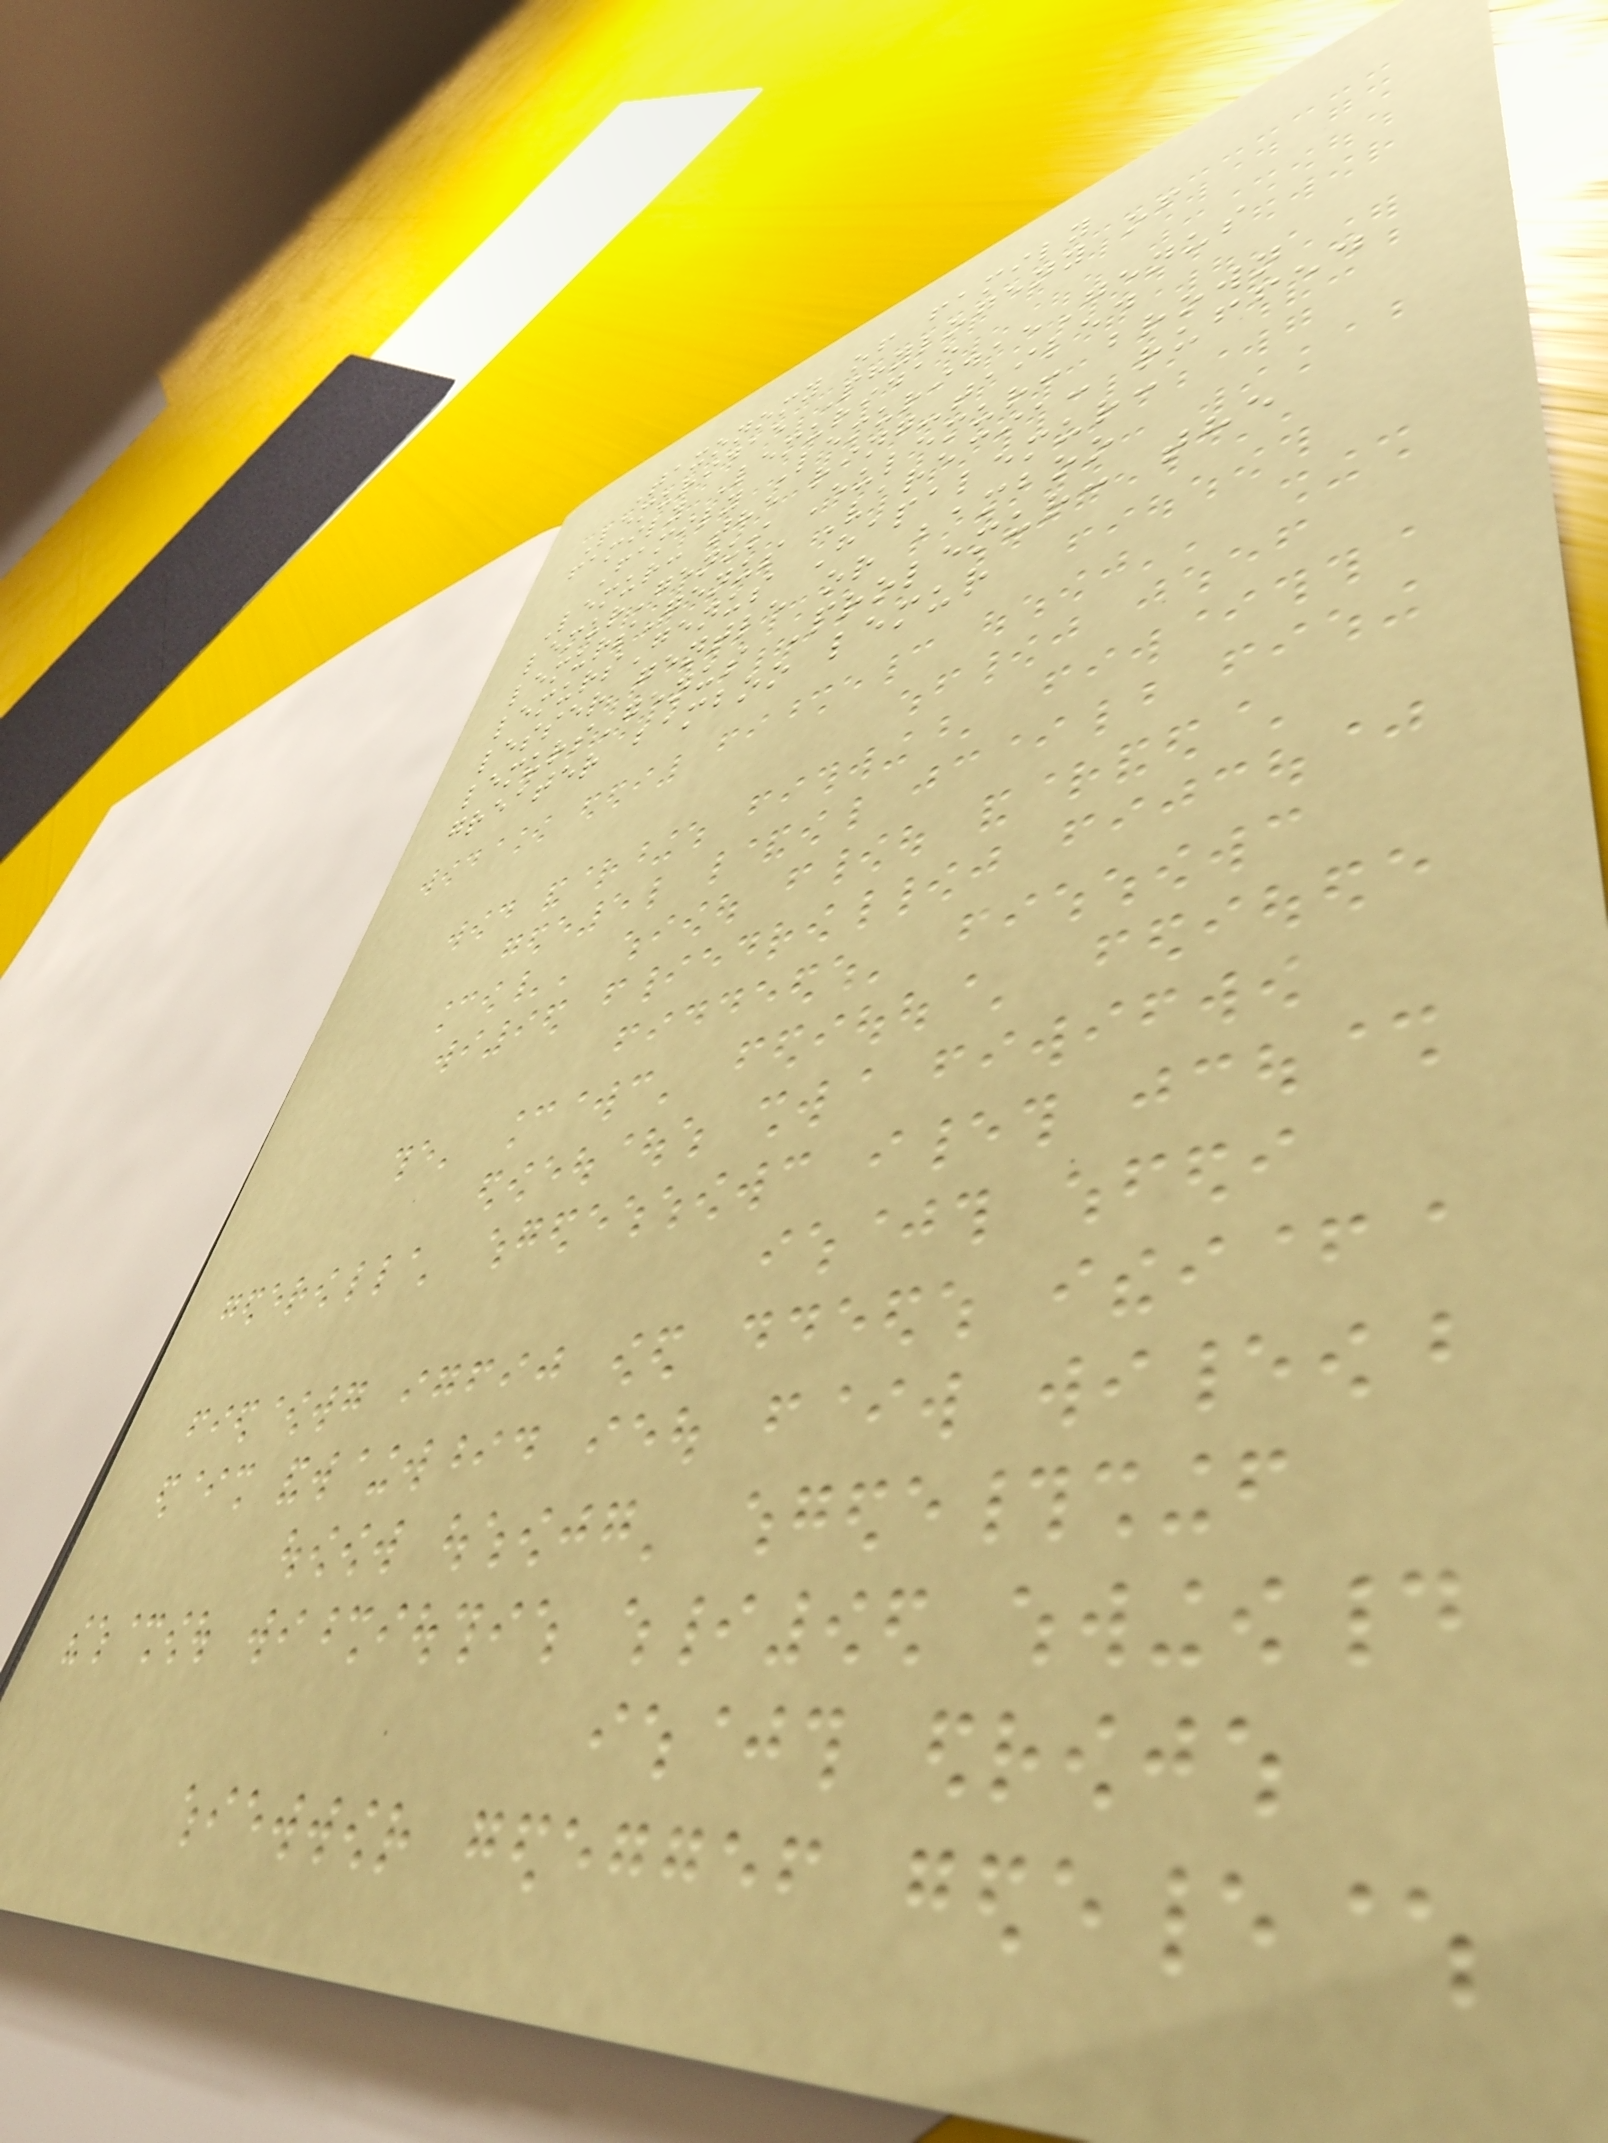Taxonomy of family
Lemuridae Phylogeny of
family Lemuridae
Family LemuridaeGenus
Lemur: the ring-tailed
lemurGenus Eulemur: brown
lemursGenus Varecia: ruffed
lemursGenus Hapalemur:
lesser gentle or bamboo
lemursGenus Prolemur: the
greater bamboo lemur
